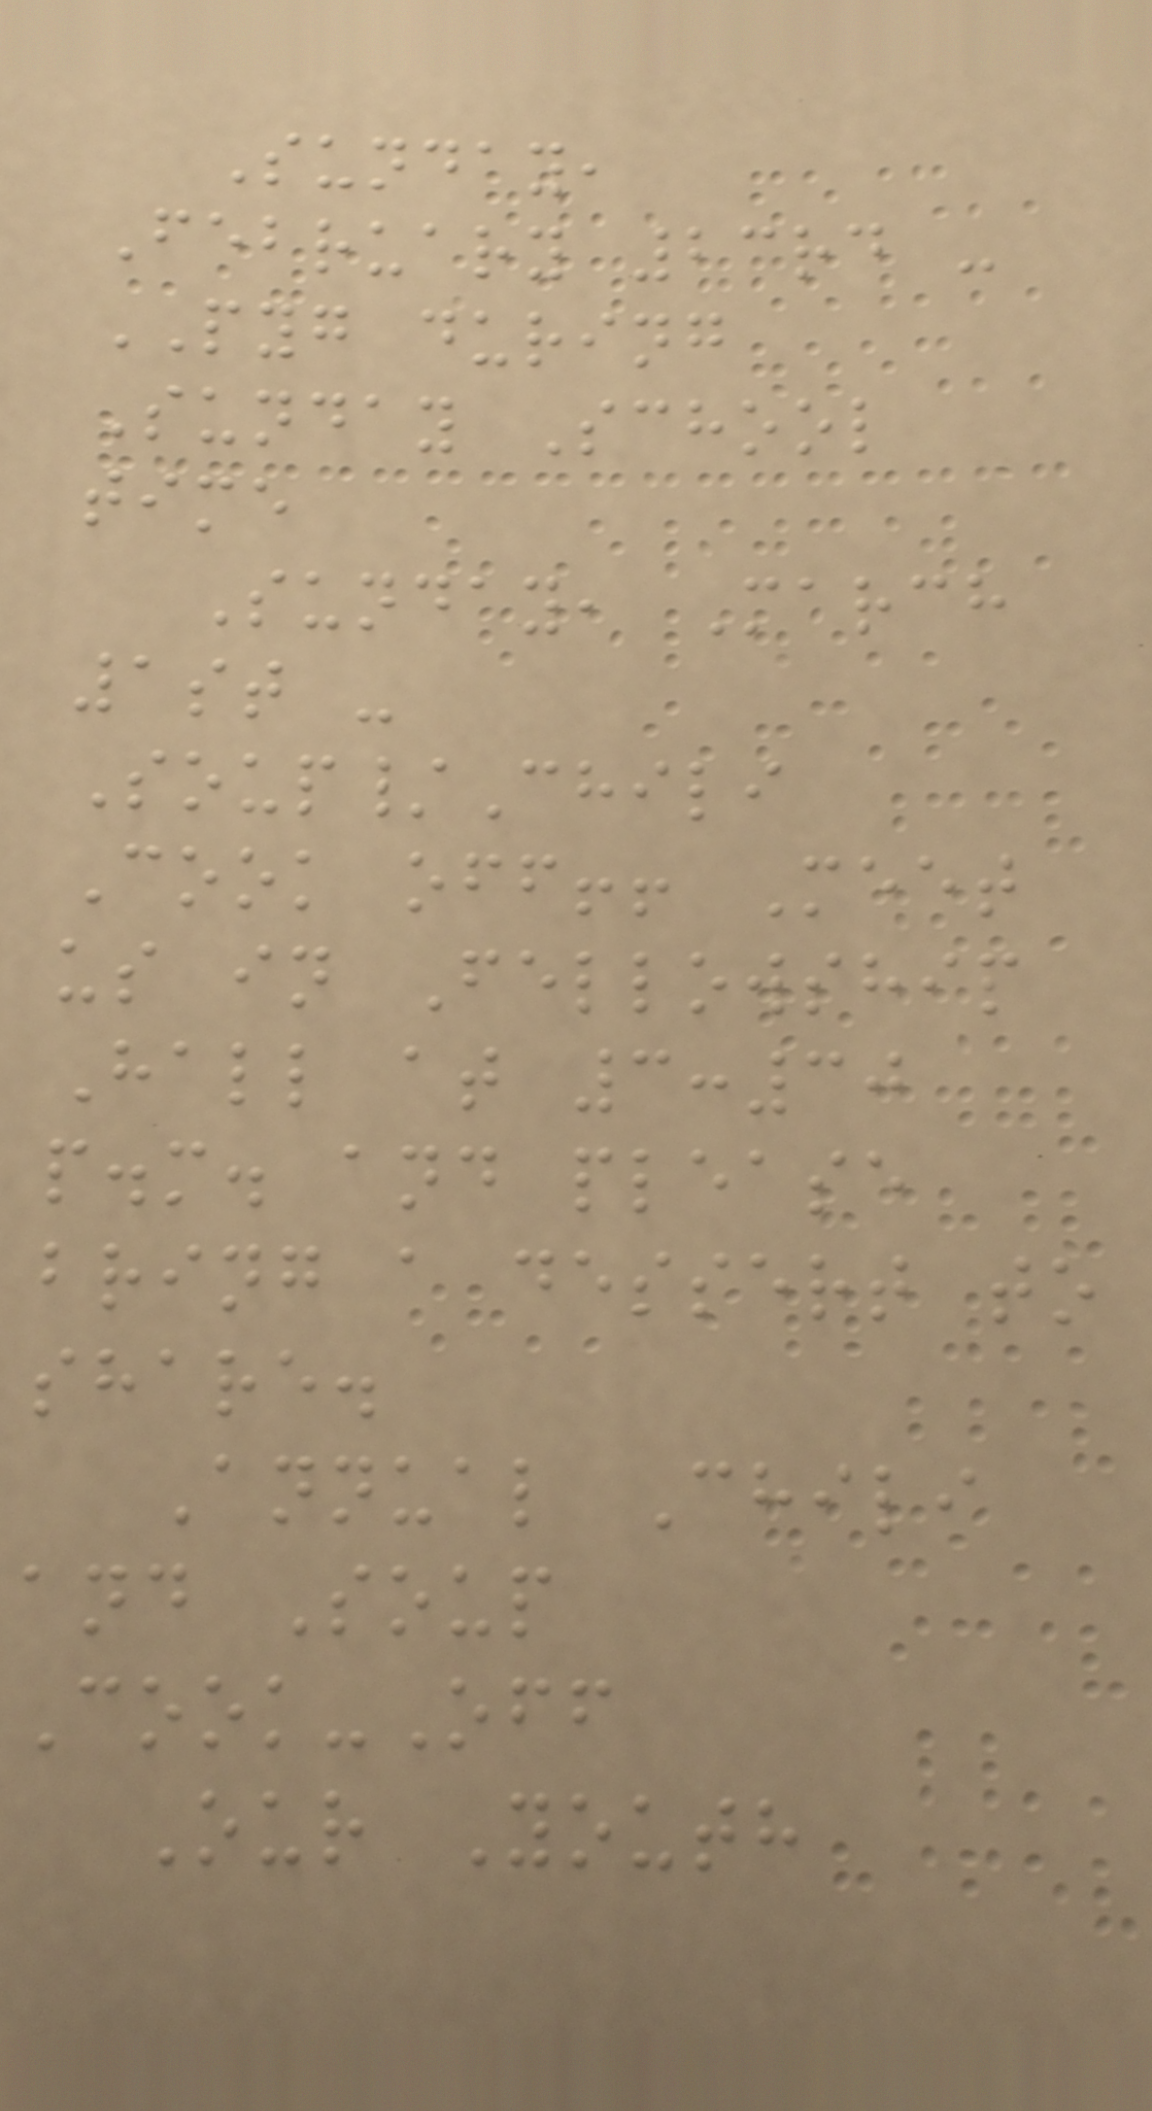Sunday,
February 23rd -
PYG during
Sunday School
time
Sunday, March
1st -
Soup/Chili
Cook off!! Meet
us in Fellowship
Hall at 3:30
p.m. and please
bring a dessert to
share.
Annual Chili
and Soup
Cook-Off
Our Youth
